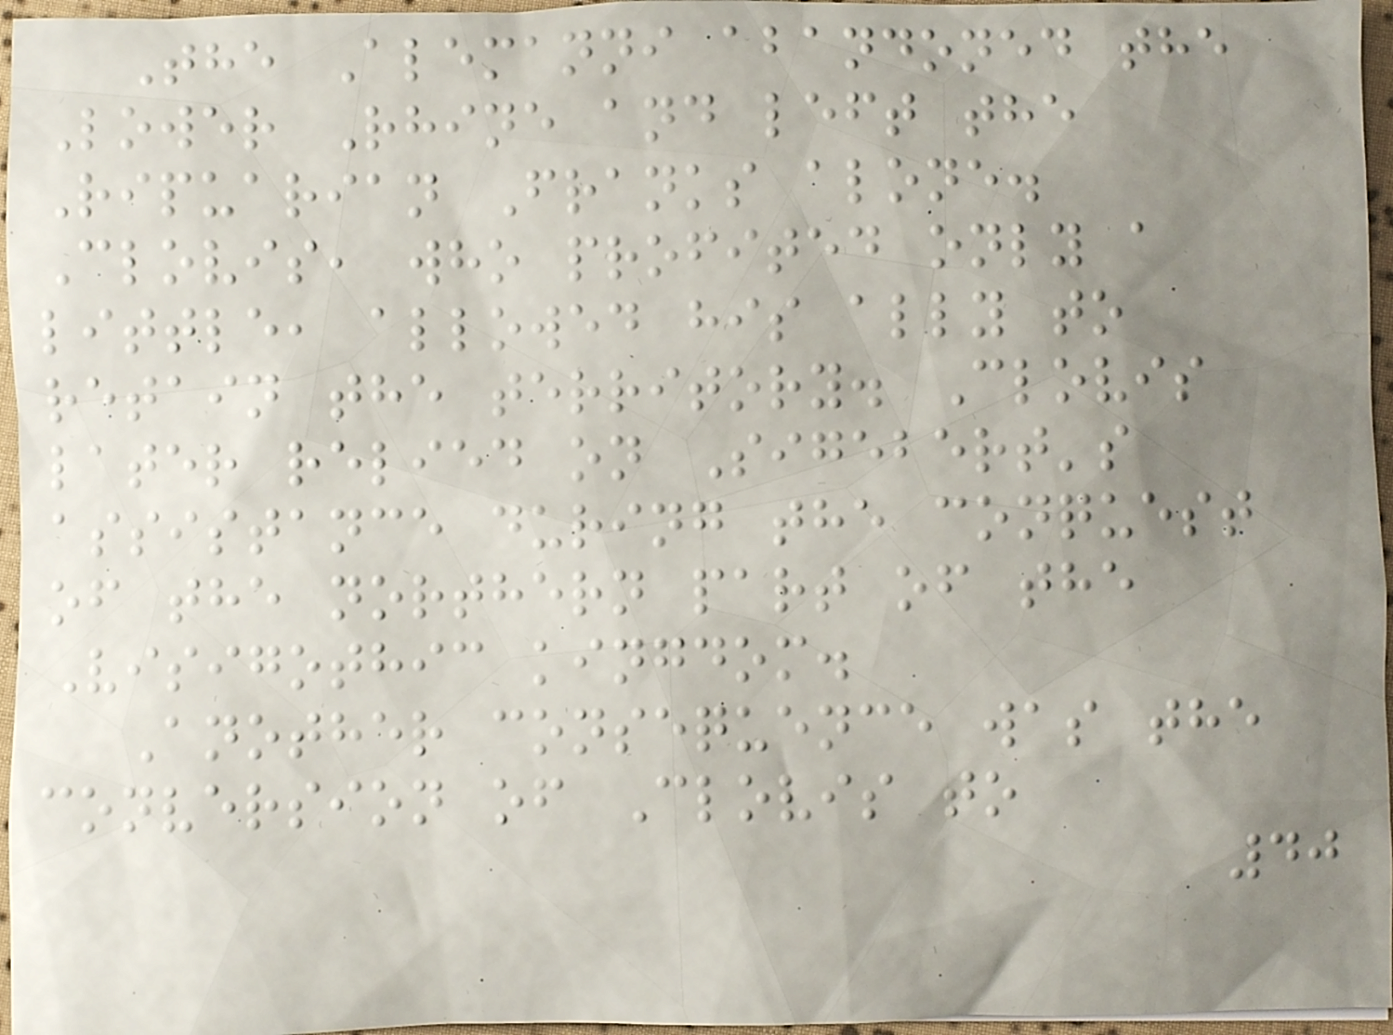The Alemanni abandoned the
Lower Rhine and left the
Ripuarian Franks alone.
Clovis, who profited only a
little, allowed his ally to
retain the territory. Clovis
later relied on Sigebert's
assistance during the conquest
of the northern part of the
Visigothic kingdom.
Another consequence was the
conversion of Clovis to
40
